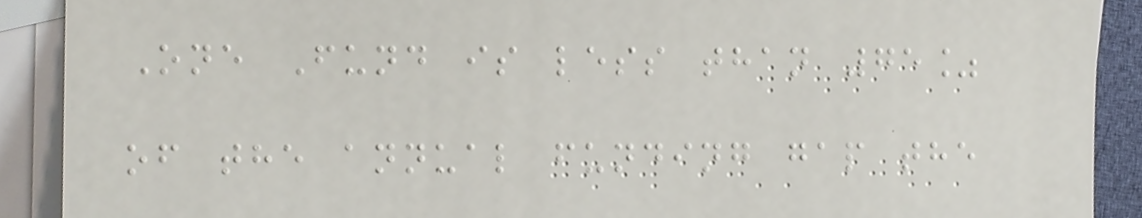One Fund is less than 75%
of the annual funding gap the
